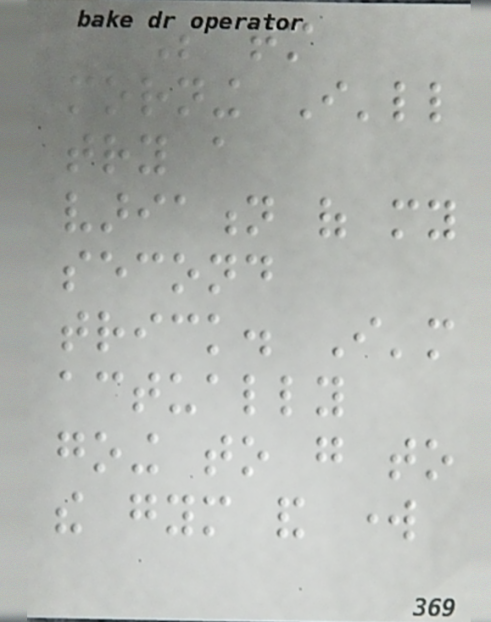So tomorrow
morning I'll
try a
variation of my
second
trick. I'm
actually
going to go to
the gym and work
